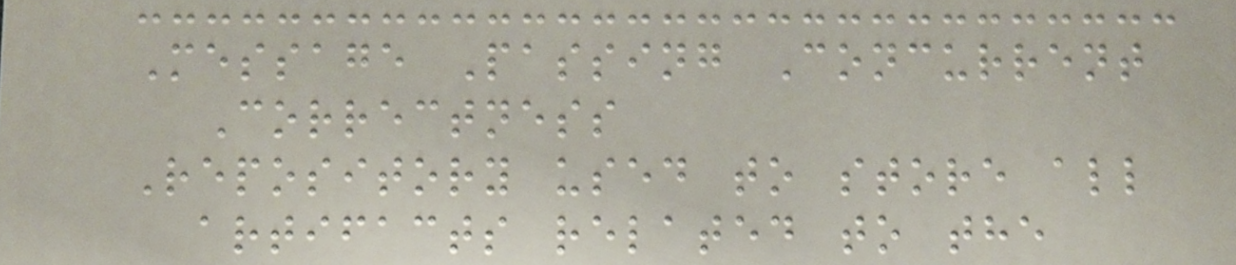Message Passing Concurrent
Correctness
Repository used to store all
artifacts related to the
